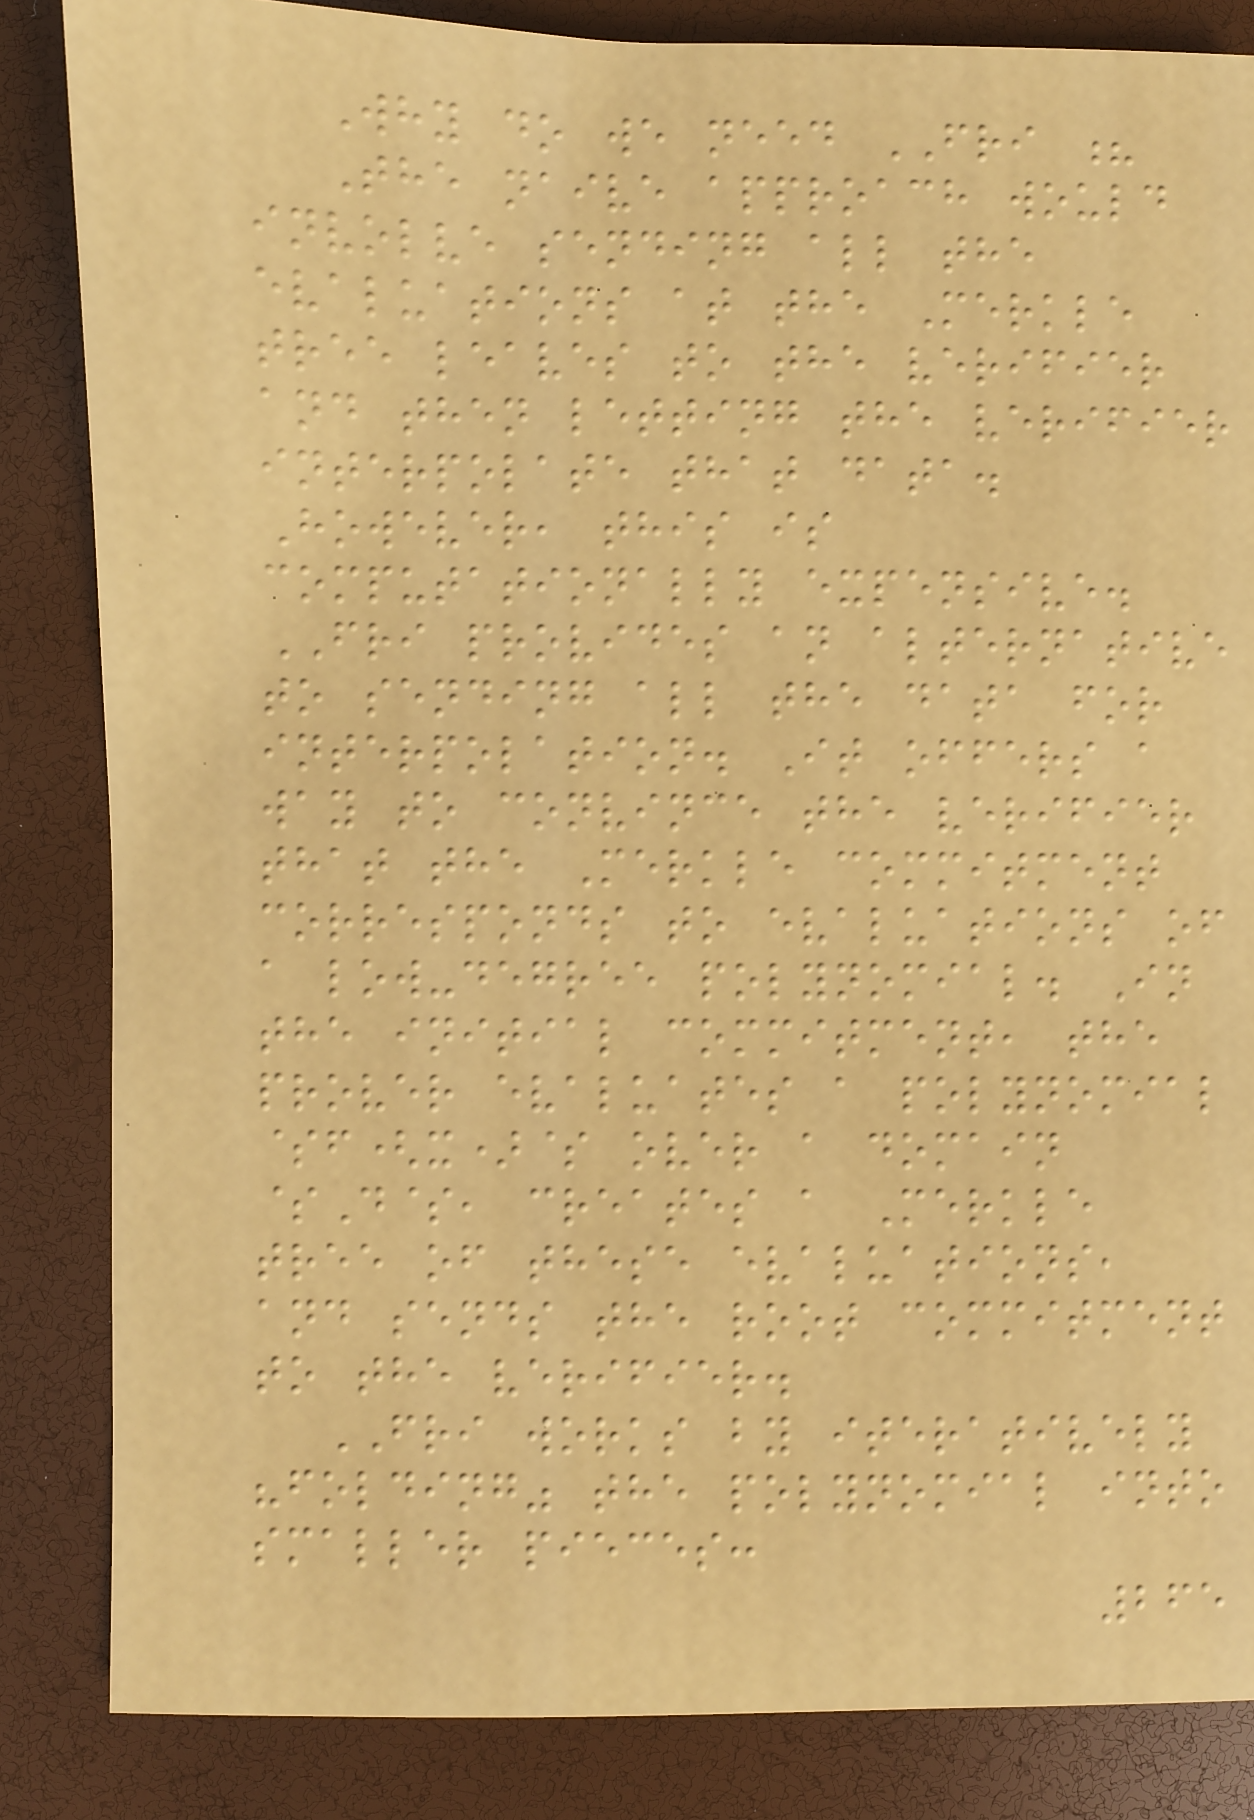Why do we need FRI ?
The naive approach would
involve sending all the
evaluations at the Merkle
tree leaves to the verifier
and then letting the verifier
interpolate that data.
However, this is
computationally expensive.
FRI provides an alternative
to sending all the data for
interpolation. It offers a
way to convince the verifier
that the Merkle commitment
corresponds to evaluations of
a low-degree polynomial. In
the initial commitment, the
prover evaluates a polynomial
$f(x)$ over a domain
$D$, creates a Merkle
tree of these evaluations,
and sends the root commitment
to the verifier.
FRI works by iteratively
"folding" the polynomial into
smaller pieces:
265
